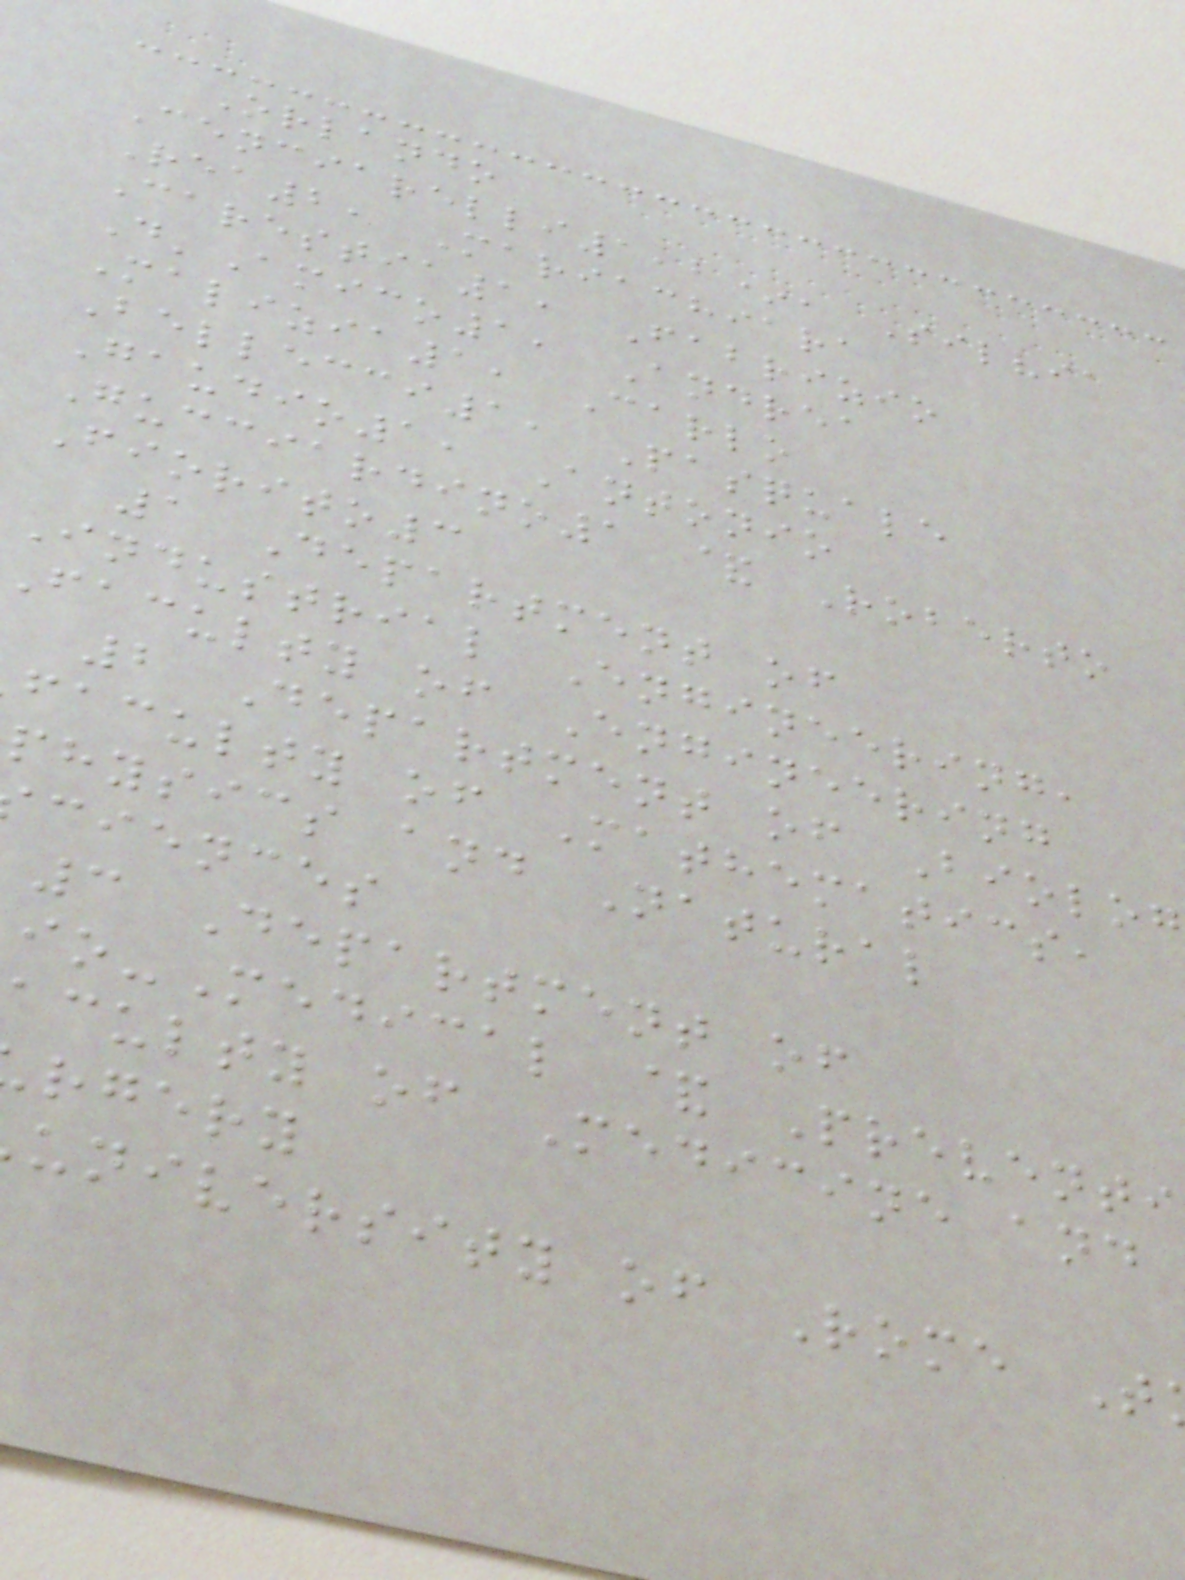Orlando
Cenciarelli1,2*, Silvia
Rea2, Mariachiara
Carestia1, Fabrizio
D'Amico1, Andrea
Malizia1, Carlo
Bellecci1, Pasquale
Gaudio1, Antonio
Gucciardino1 & Roberto
Fiorito3
1 Department of
Industrial Engineering,
faculty of Engineering
2 Department of Biolog
faculty of Mathematics,
physics and Natural
ciences
3 Department of
io-Medical & Preventi
aculty of Medicine and
rgery
university of Rome T
